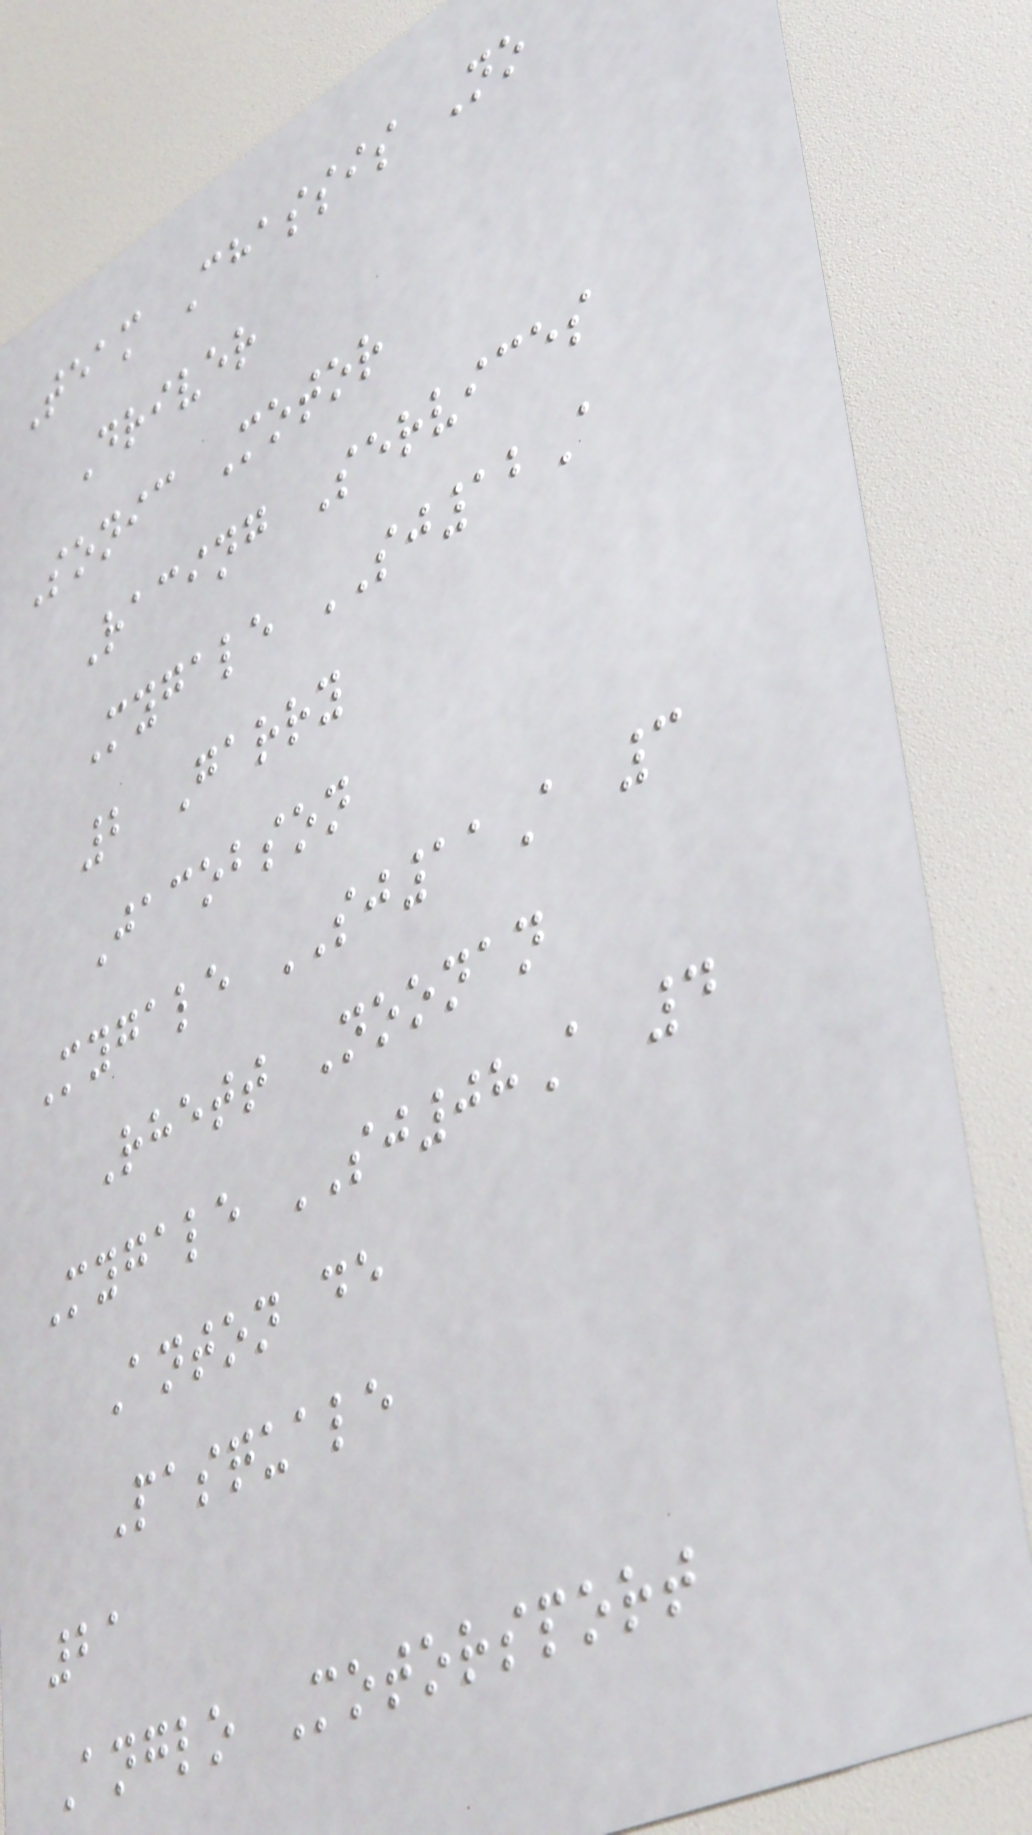Team Chassis No
Driver
Sonic Motor
Racing Services
Mygale SJ12A
2 Garry
Jacobson
Mygale SJ11A 3
Rhett Noonan
Mygale SJ08A 4
Anton de
Pasquale
21
Anglo Motorsport
